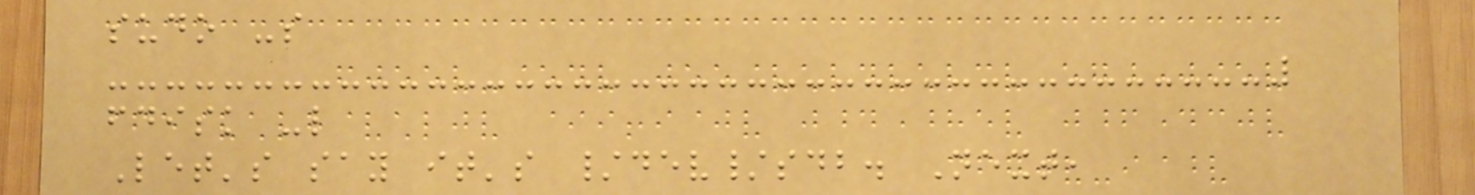sudo -s
fdisk -l
Let's say it's /dev/sdb. Next,
